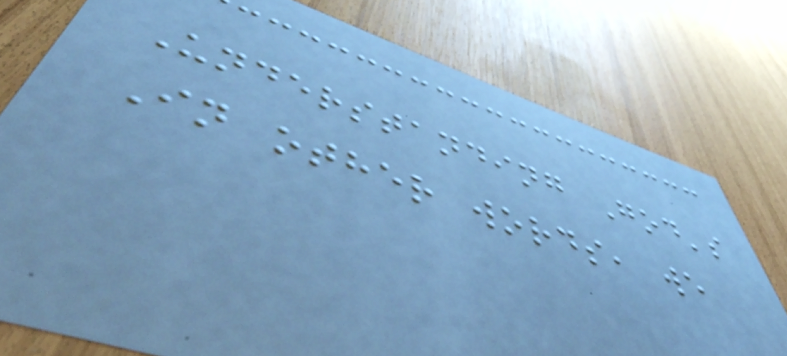Understanding God's
In other words, we
